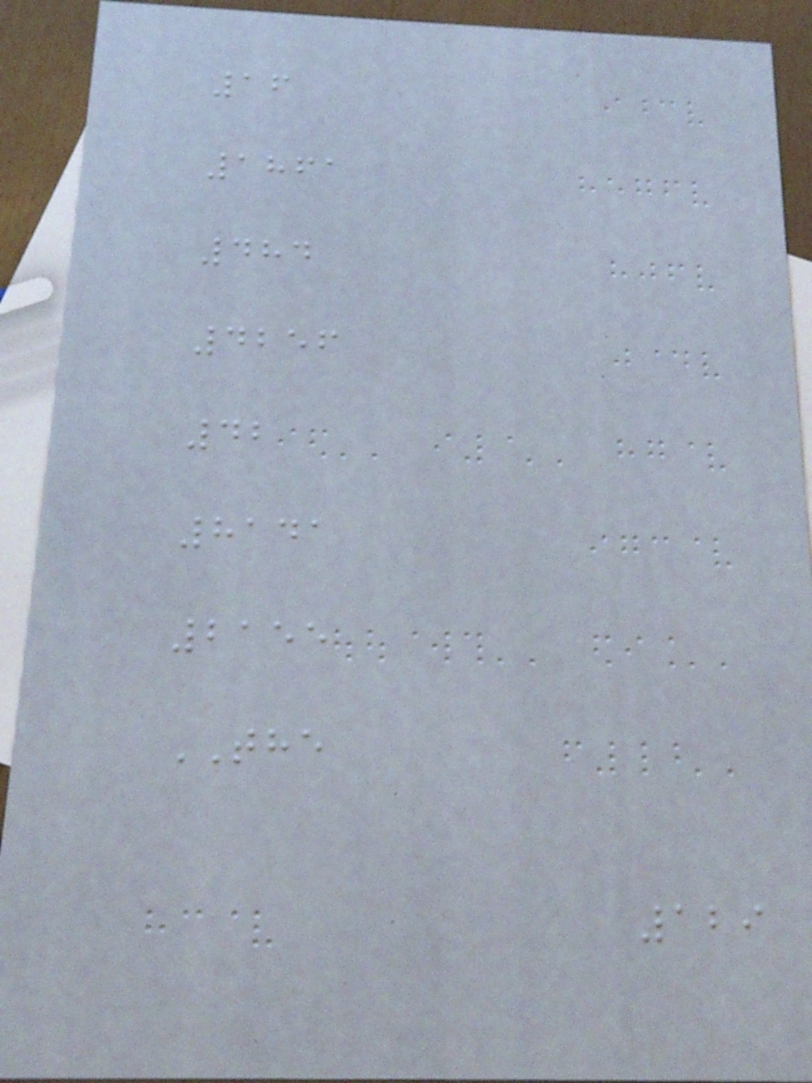16
1861
484
4256
42
8141
2155
THE
129
